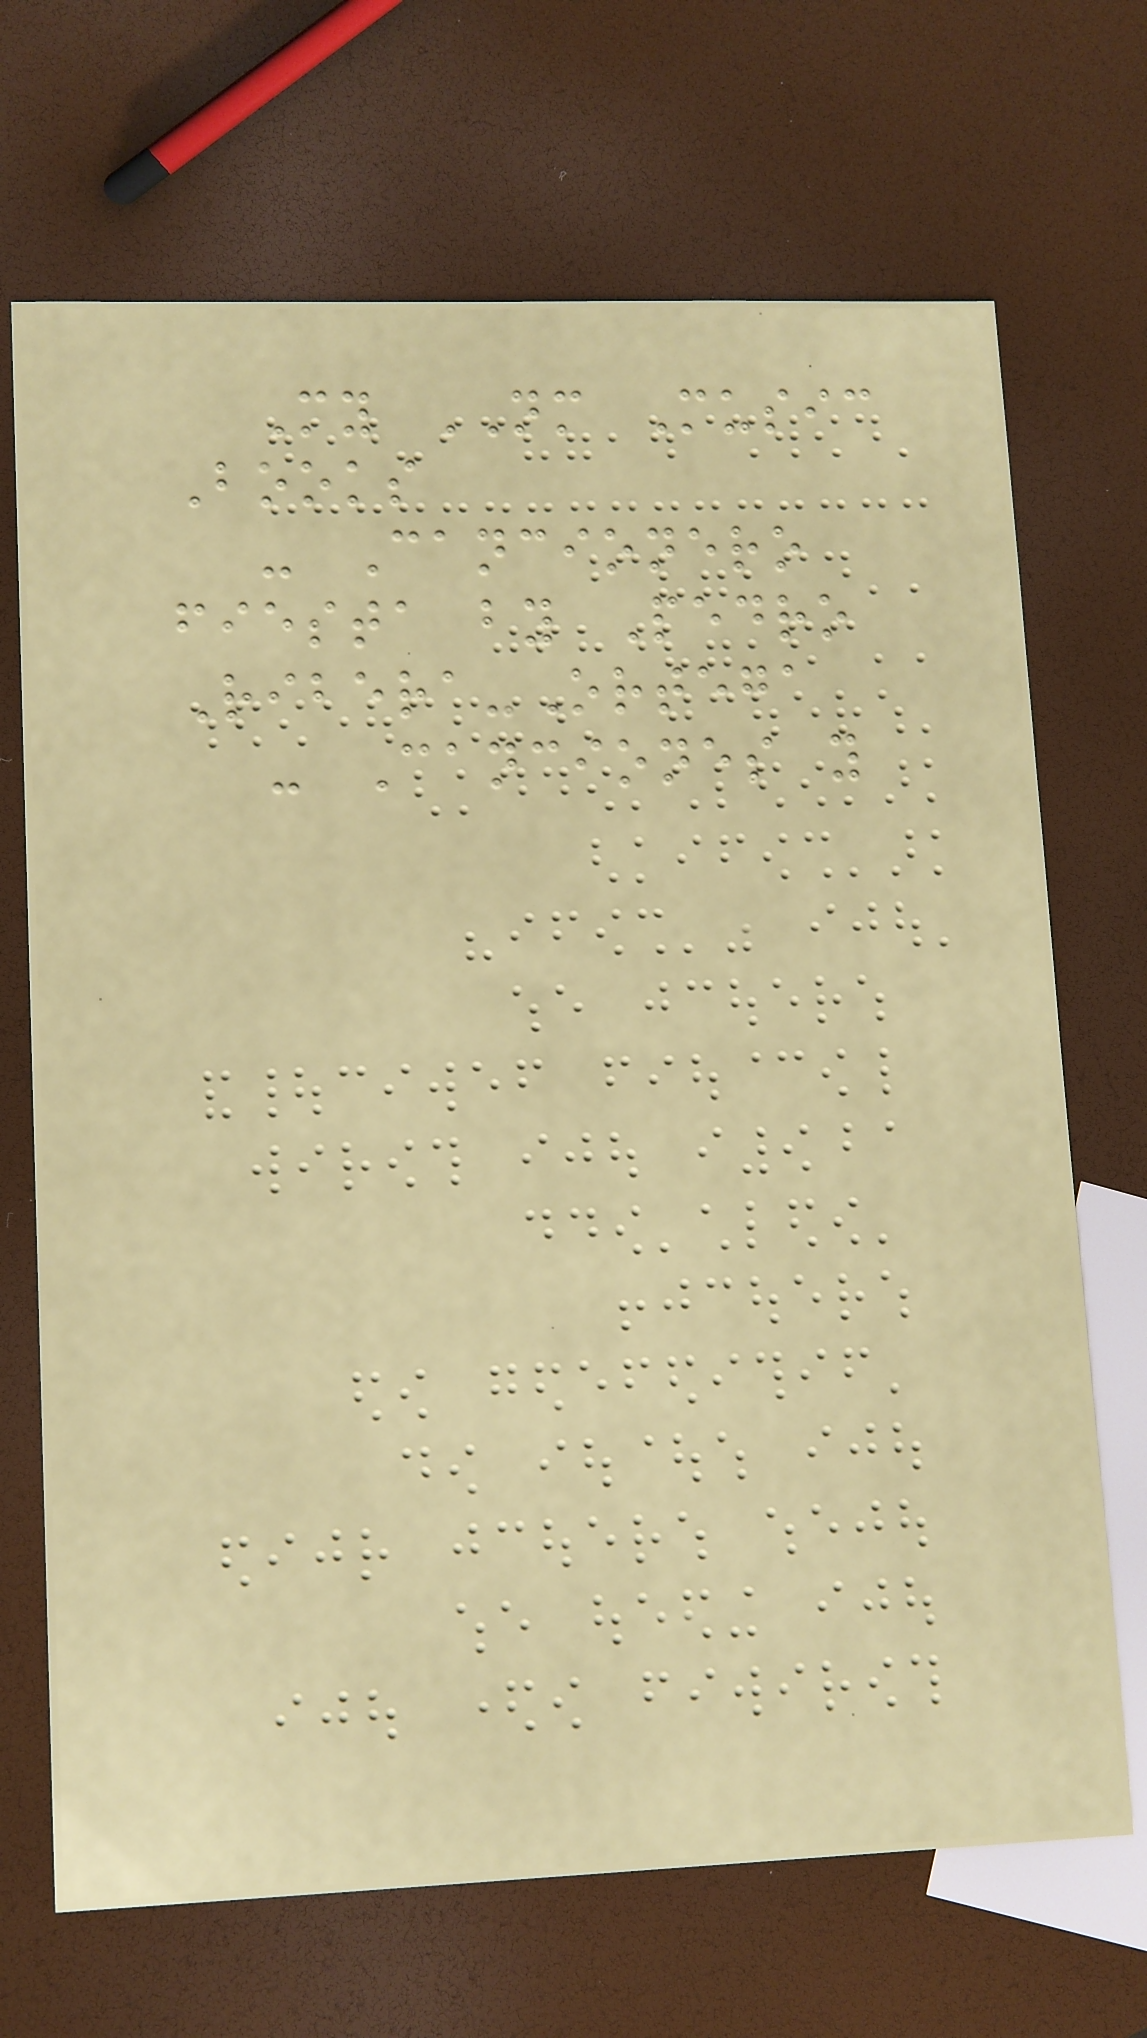My NM Music
Books
- Cancionero
fiesta by Pedro
Ribera-Ortega
- Canciones y
